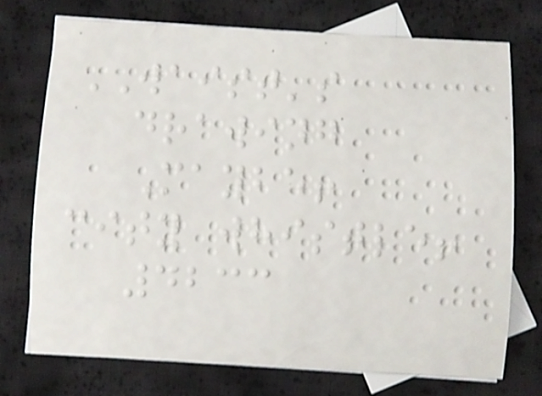WAIST's
drawing
Maybe!
city whistle!
4233
